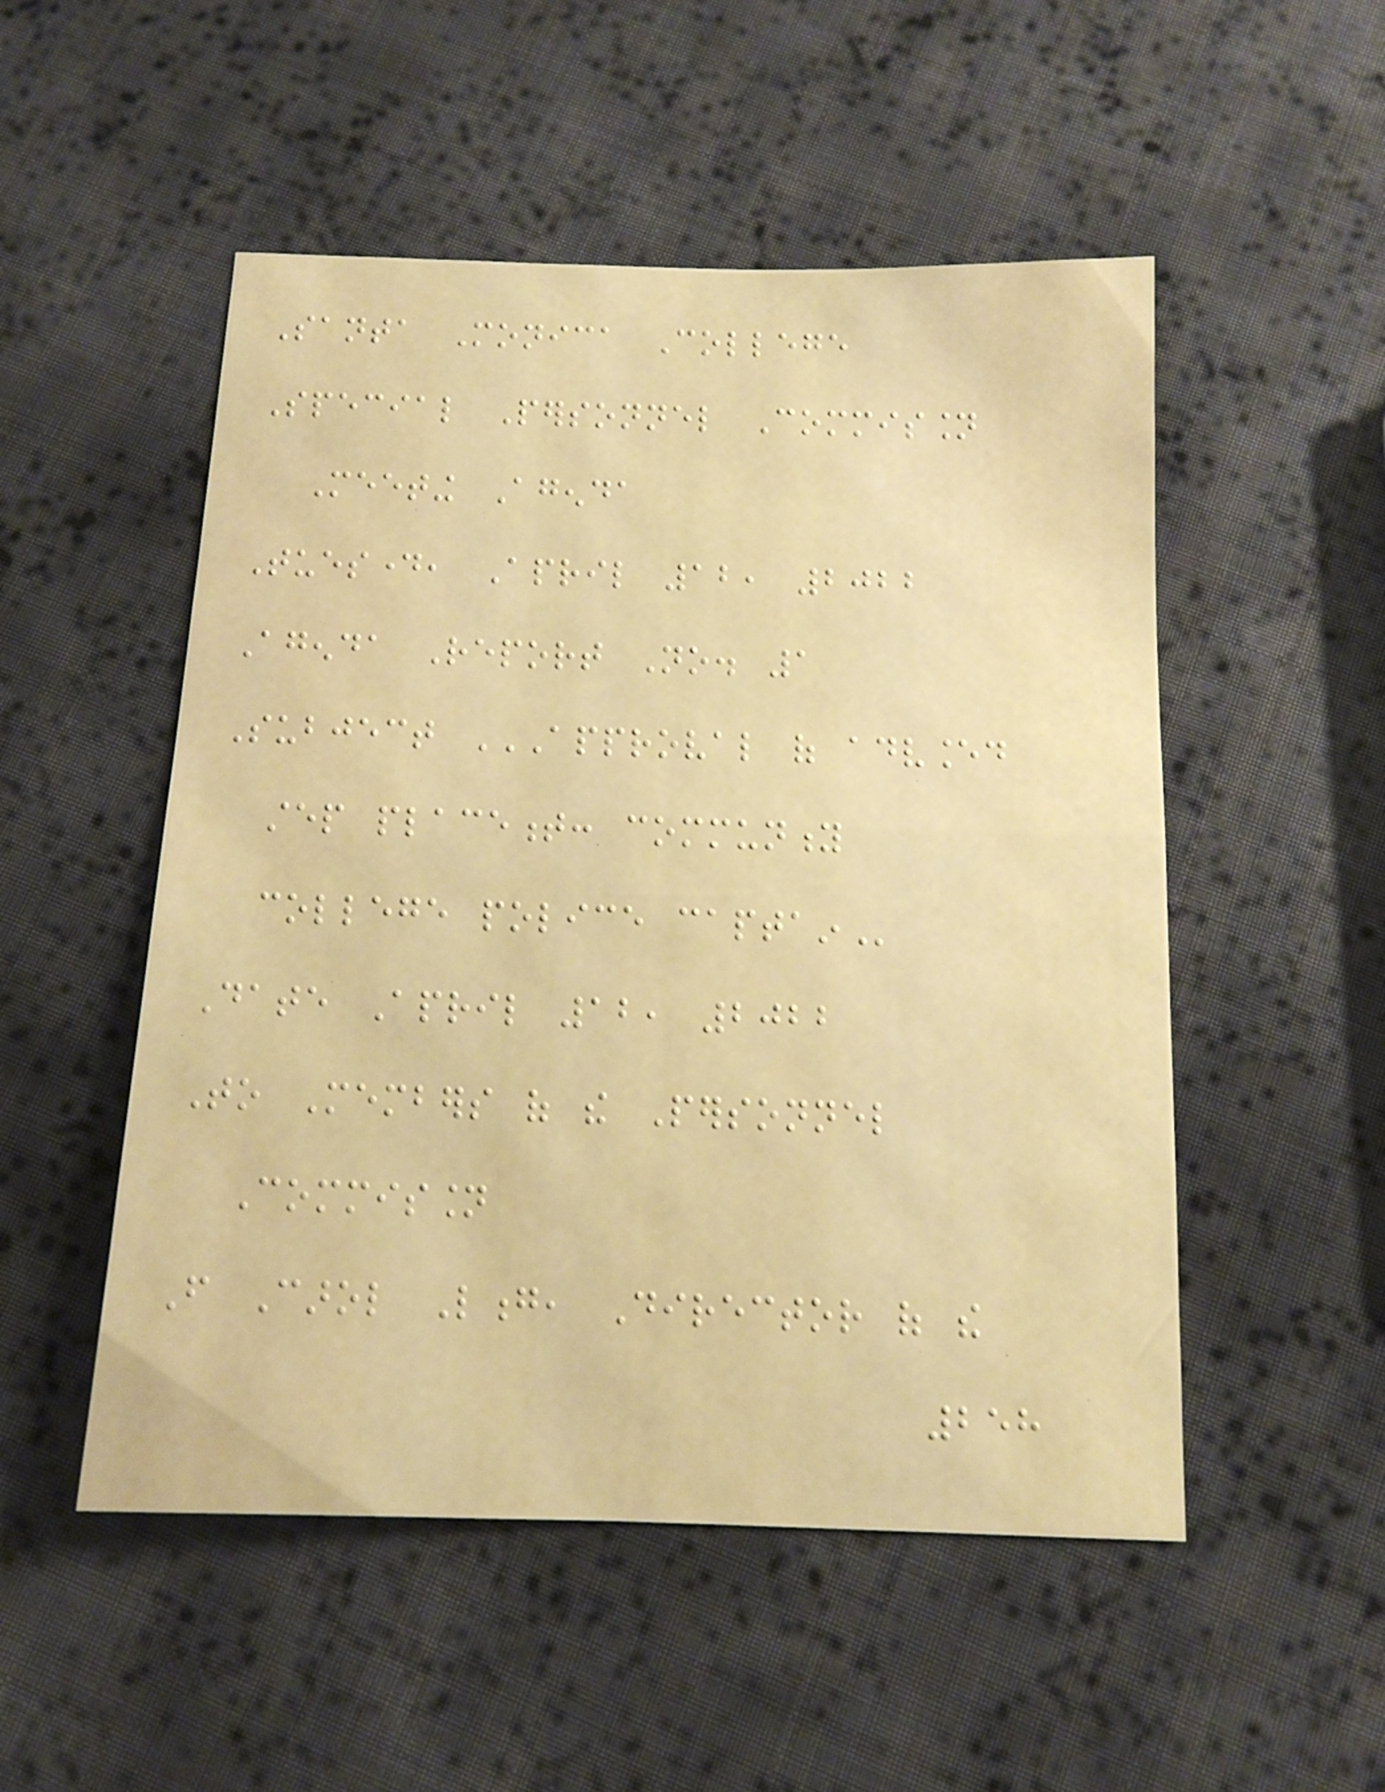Santa Monica College
Special Personnel Commission
Meeting Agenda
Tuesday, April 12, 2022
Agenda Report No. 1
Subject APPROVAL OF ADVANCED
STEP PLACEMENT: COMMUNITY
COLLEGE POLICE CAPTAIN
Date April 12, 2022
To Members of the Personnel
Commission
From Carol Long, Director of the
258
